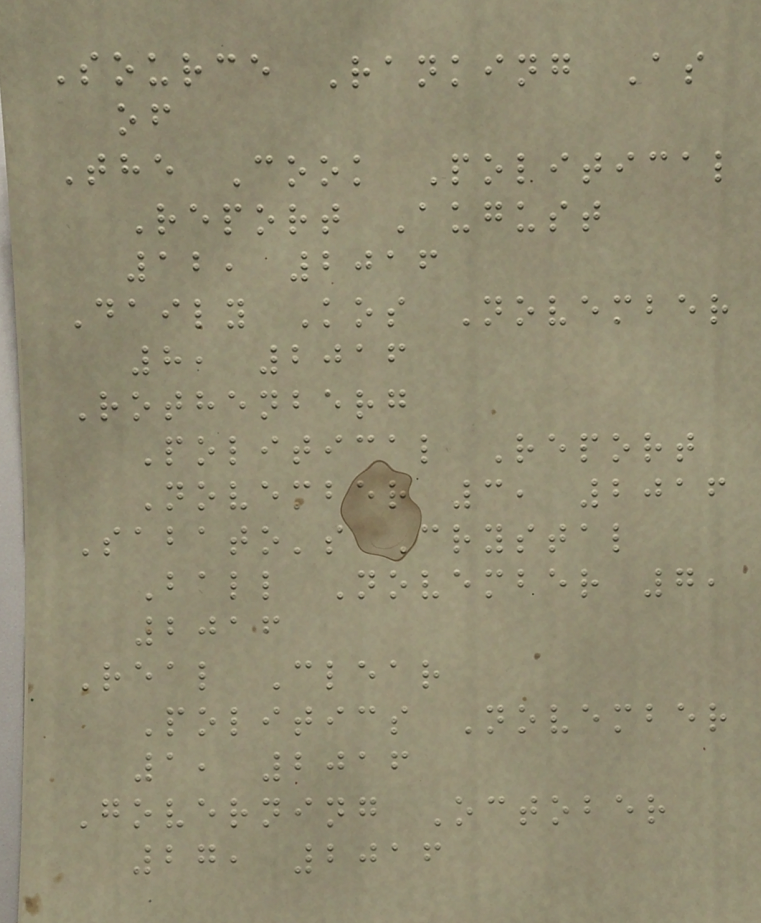Source Ranking As
of
The Cook Political
Report August
12, 2016
Daily Kos November
8, 2016
Rothenberg
Political Report
November 3, 2016
Sabato's Crystal
Ball November 7,
2016
Real Clear
Politics November
1, 2016
Governing October
27, 2016
